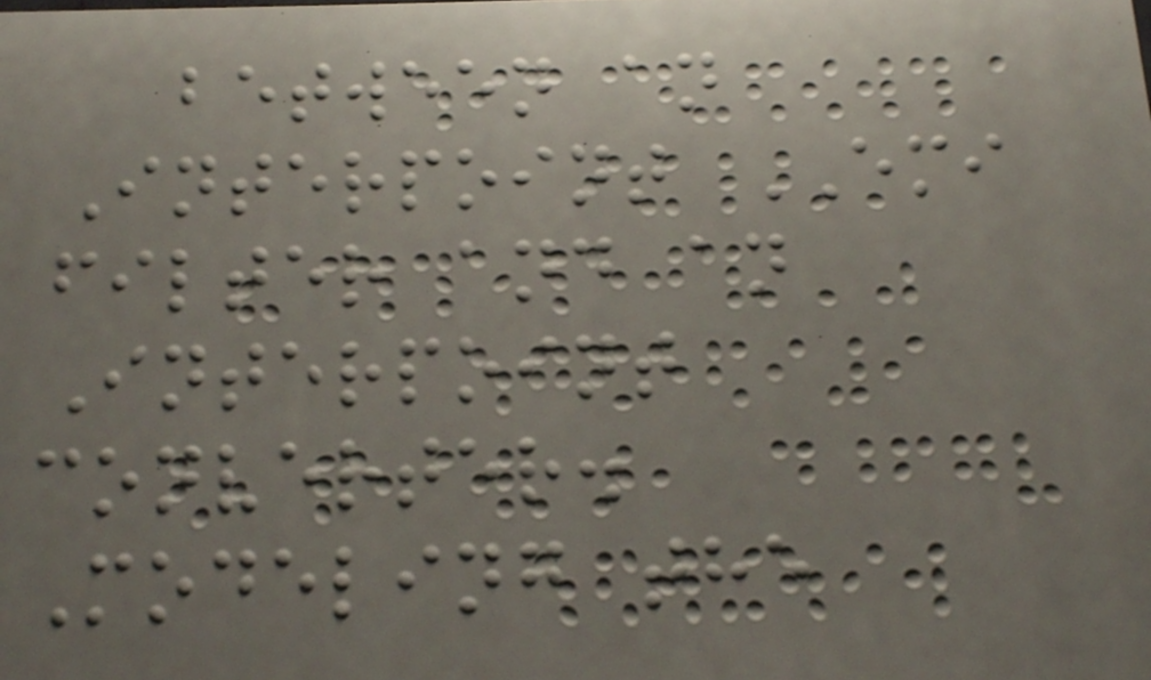between an
Interpoint EMI
filter and an
Interpoint
converter.
Modeling the
